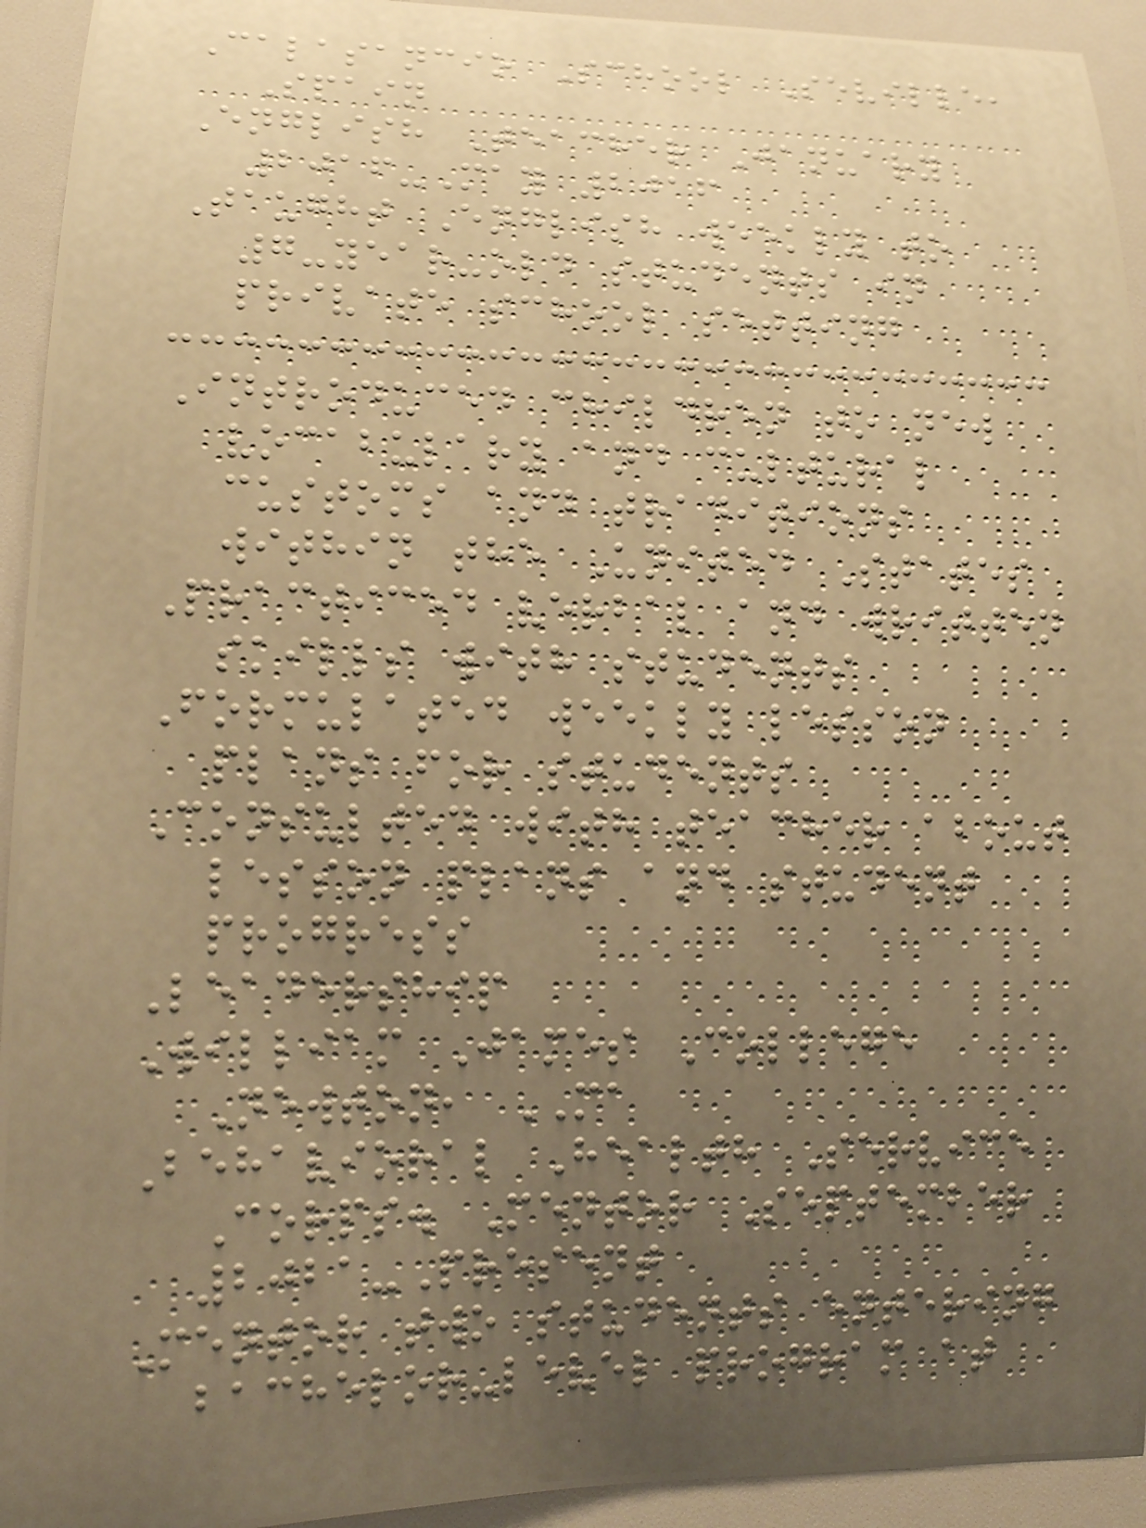Calasancio School Seville,
Spain
English Teacher January
2016-May 2016
Taught English weekly to
7-year-old students in
private school setting
Introduced children to new
vocabulary and cultural
customs and traditions
within the United States
Practiced verbal and written
skills with students
Formulated weekly lesson
plans for students
Consulted with teacher about
lesson plans and student
progress
Leadership
William James College
Newton, MA
Behavioral Health Service
Corps. Mentor September
2021-Present
Mentor two students entering
bachelor-level program at
